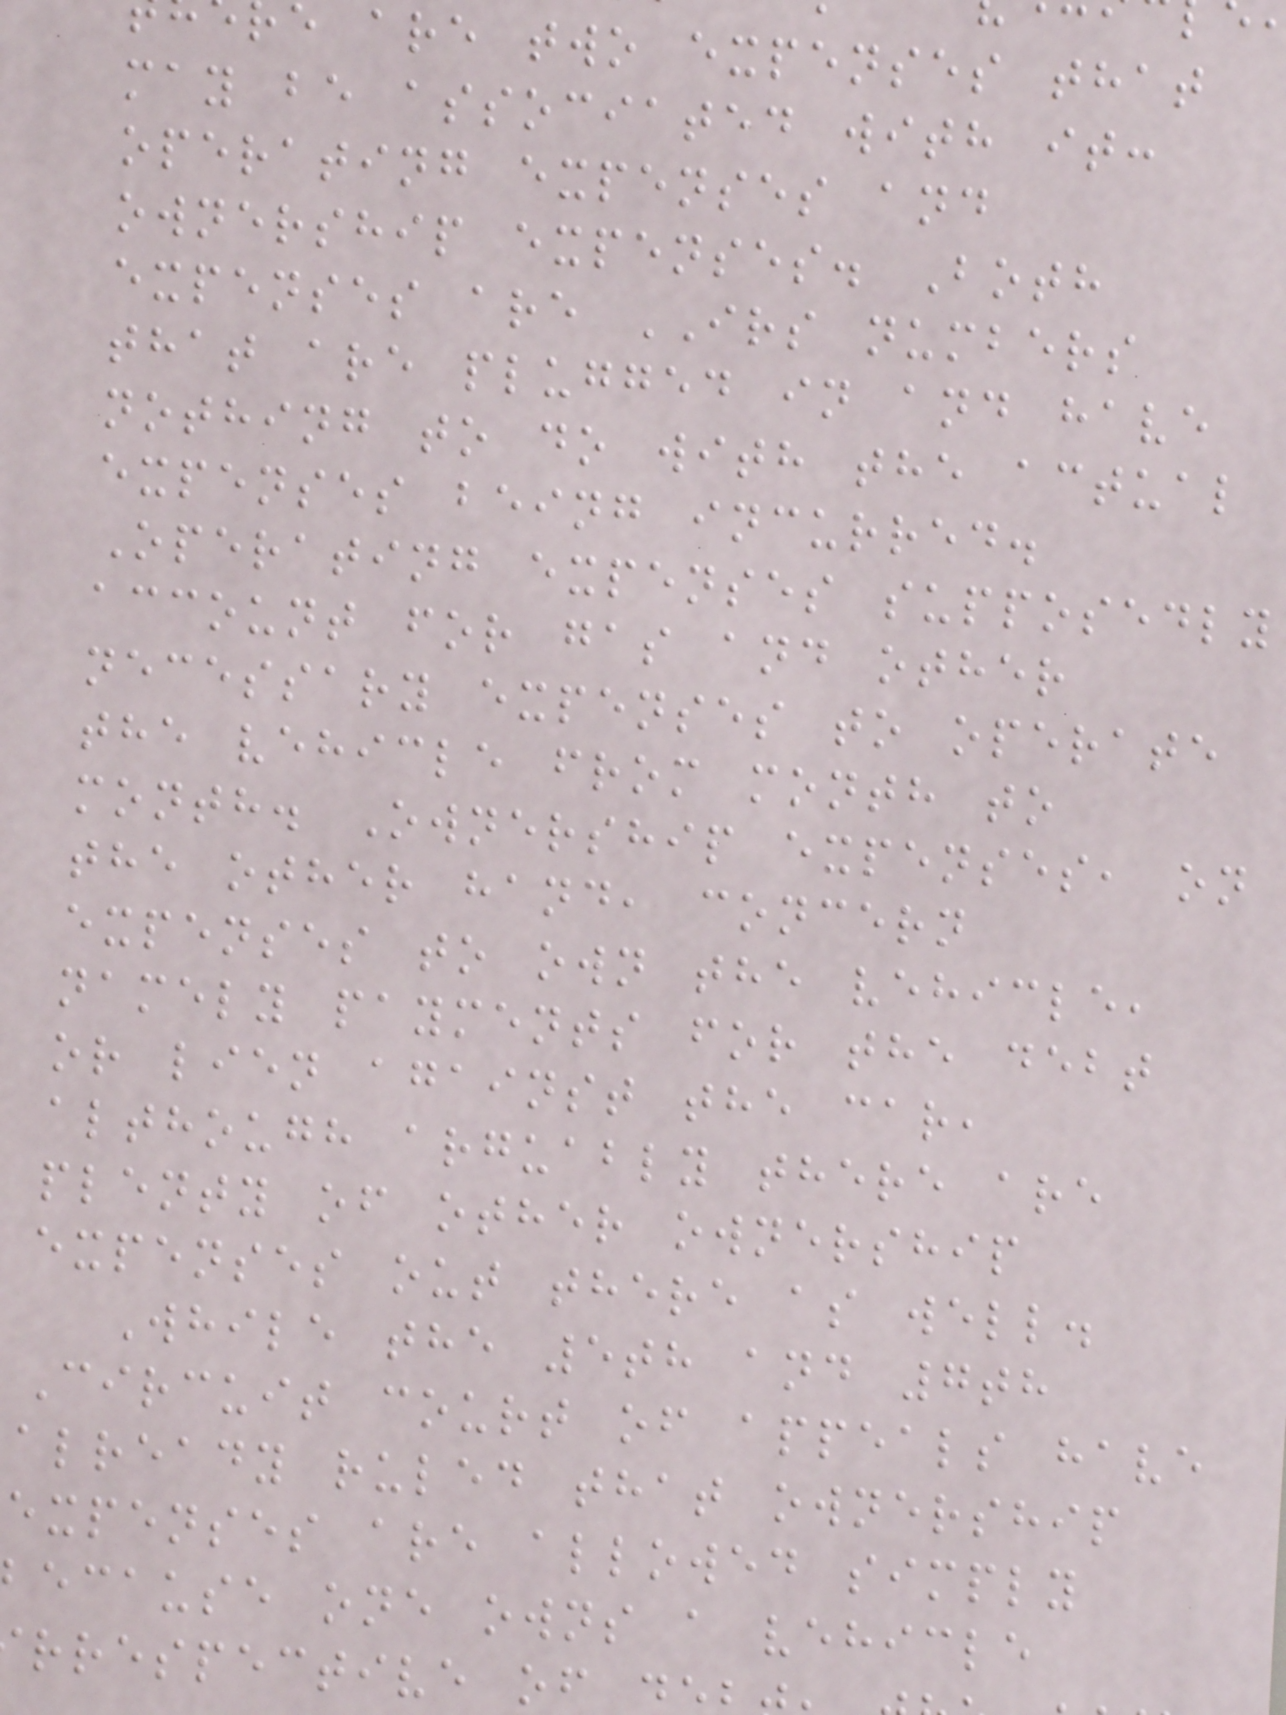e are two expenses that
may be associated with it:
operating expenses and
ownership expenses. Both
expenses are IRS numbers
that are plugged in and have
nothing to do with the actual
expenses being incurred.
Operating expenses supposedly
account for gas and other
necessary expenses to operate
the vehicle from month to
month. Ownership expenses, on
the other hand, concern
expenses to own the vehicle,
namely payments for the debt
or lien against the car,
although arguably there are
plenty of other ownership
expenses out there as well.
While the 5th and 7th
Circuit court of appeals have
already ruled that ownership
expenses are allowed simply
ecause one owns a vehicle
rrespective of
